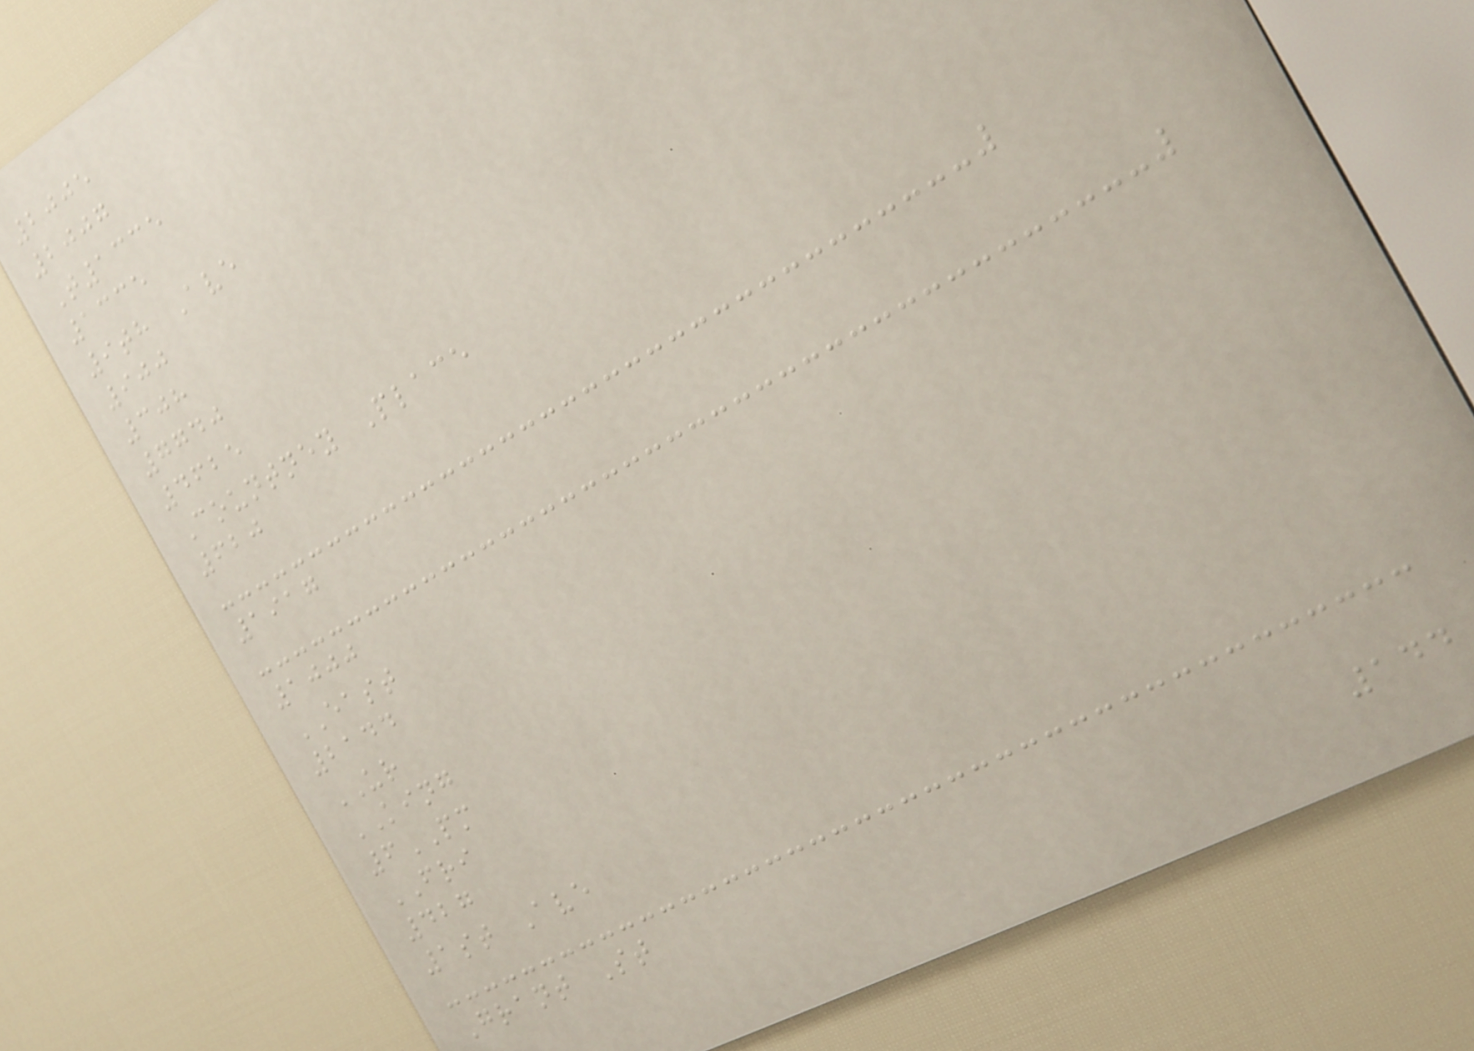2005
2007
T1335
1335
9th Ave
900
308
7740
4625
Countney Place
620
1917
1000
EAST
2144
UR
KING
6PM
FRI
427
1st Ave
Grant St
144
